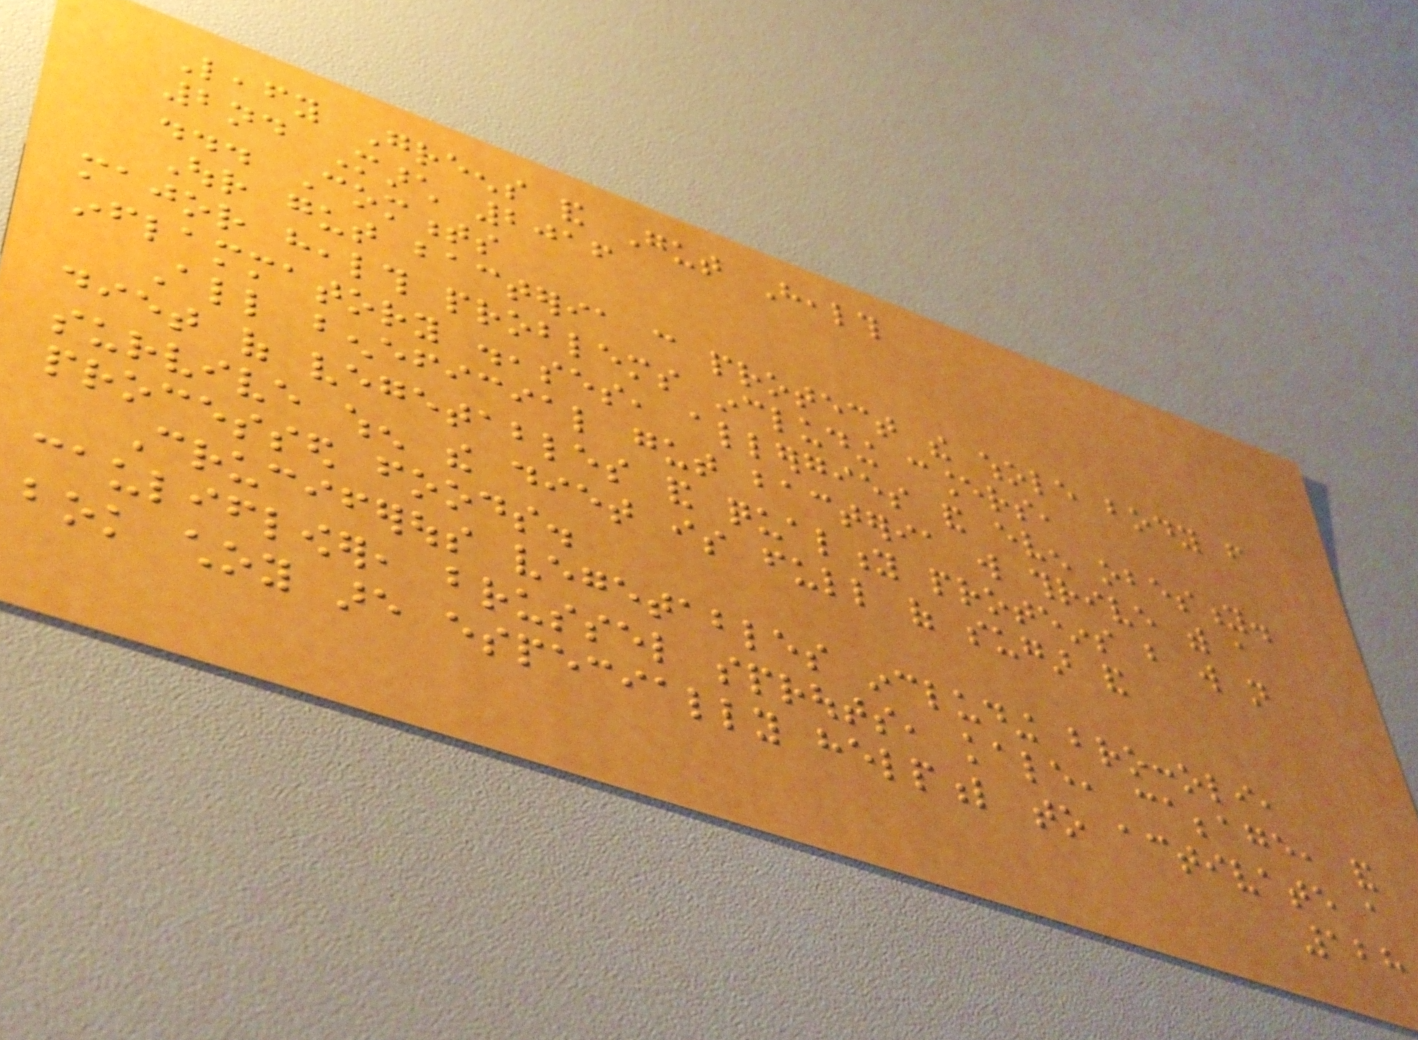Leafy Greens and Gut Health
2nd March 2016
... Comments
Our gut bacteria can protect the whole body from
major health problems including cancers,
inflammatory diseases, allergies and even obesity.
All beneficial gut bacteria will thrive with a
diet of vegetables and quality proteins but will not
survive when the diet is full of sugar and
processed foods.
Cruciferous vegetables including broccoli,
cauliflower, brussel sprouts, kale, cabbage, and
bok choy are especially helpful to activate a
128
